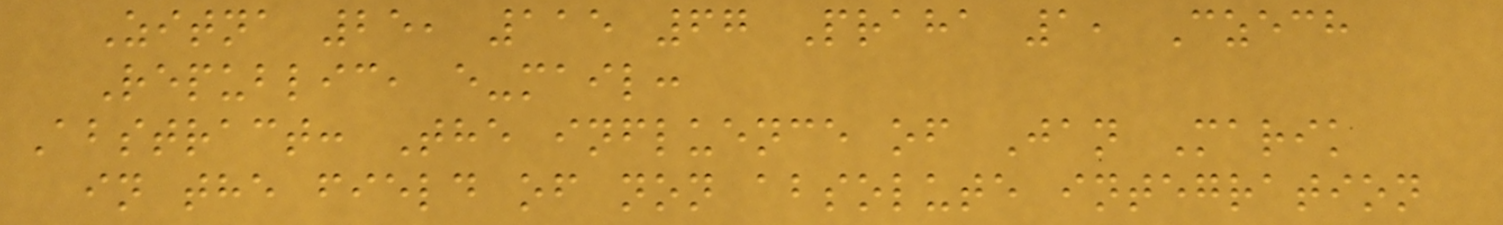Zitna 25, 115 67 Praha 1, Czech
Republic, e-mail:
Abstract: The influence of Jan Marik
in the field of non absolute integration
